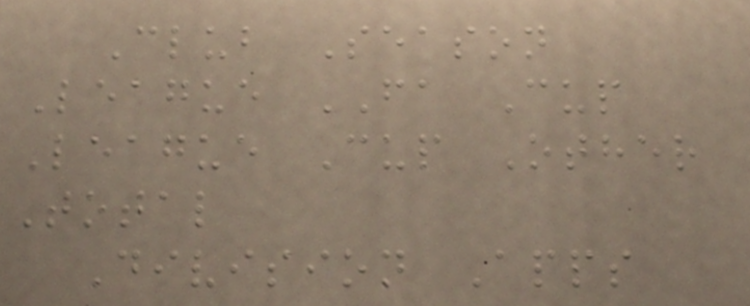Club Season
League FA Cup
League Cup Other
Total
Division Apps
